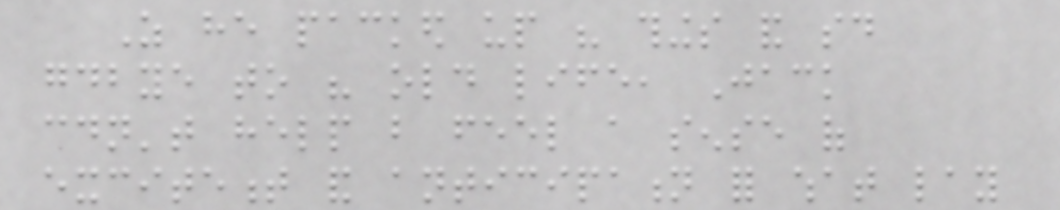As he packed up his things and said
goodbye to his old life, Jack
couldn't help but feel a sense of
excitement and anticipation for what lay
